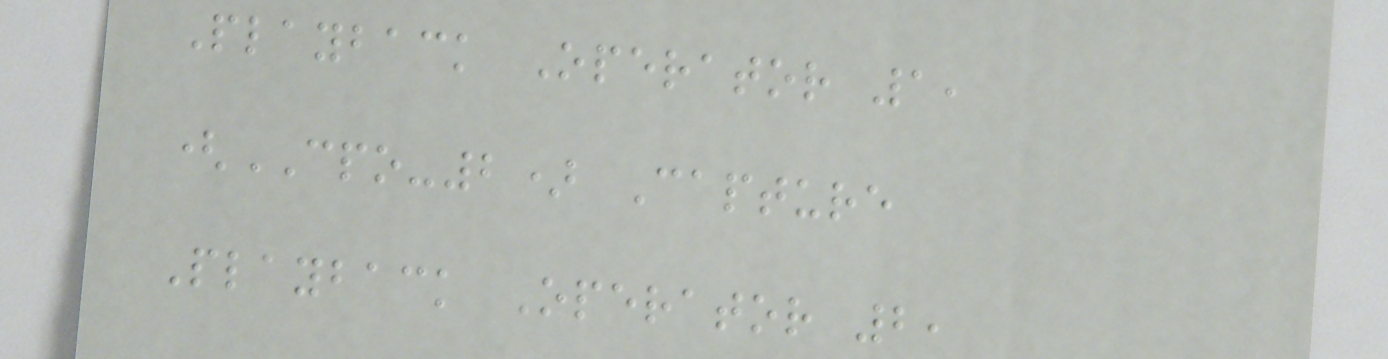Playback Operator 1,
(CPO-2) Capture
Playback Operator 2,
